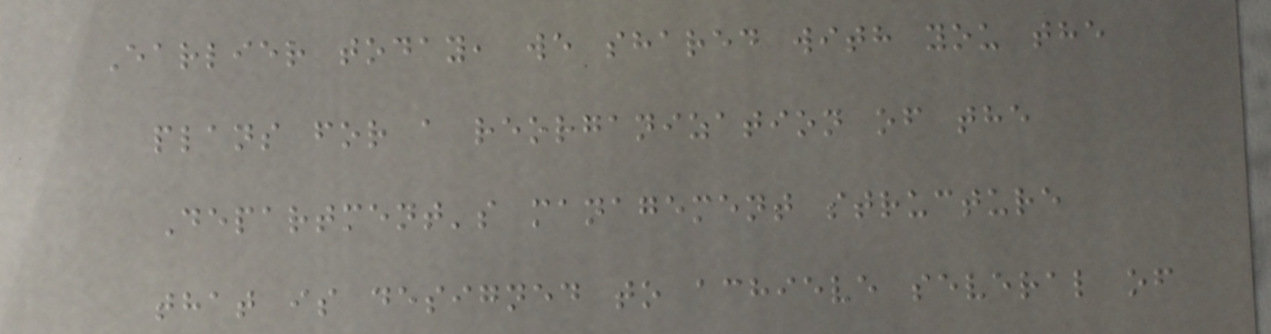Earlier today, we shared with you the
plans for a reorganization of the
Department's management structure
that is designed to achieve several of
